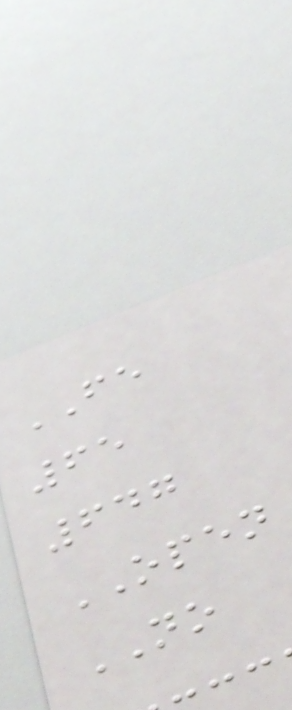FE
65
647
OPEN
NO
